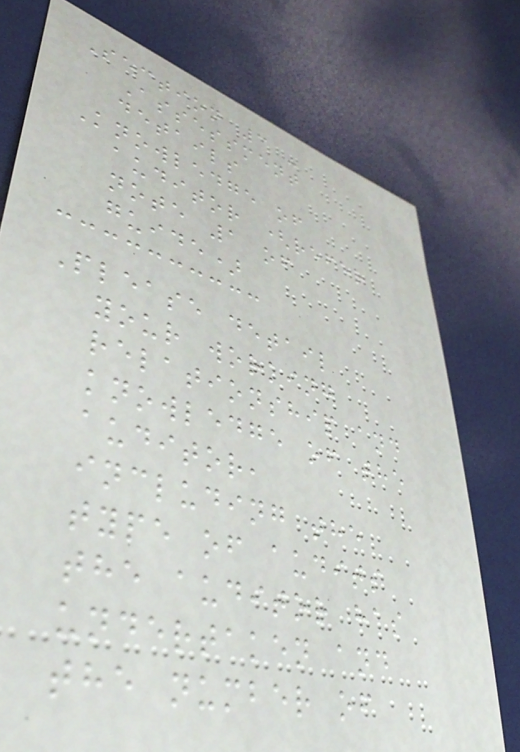Section 3 -
Assessment
details
Knowledge of
auditor (refer
note 1 of
guide)
Please detail
your working
relationship and
knowledge of the
auditor,
including the
type of audits
the auditor has
undertaken and
the number of
